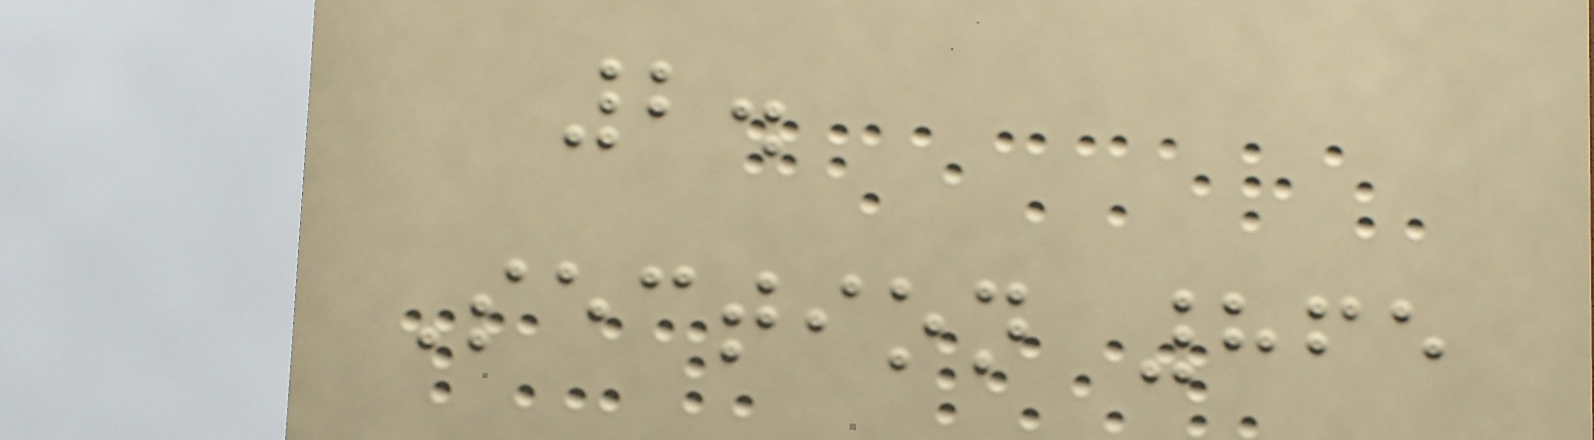2.
Section 865
